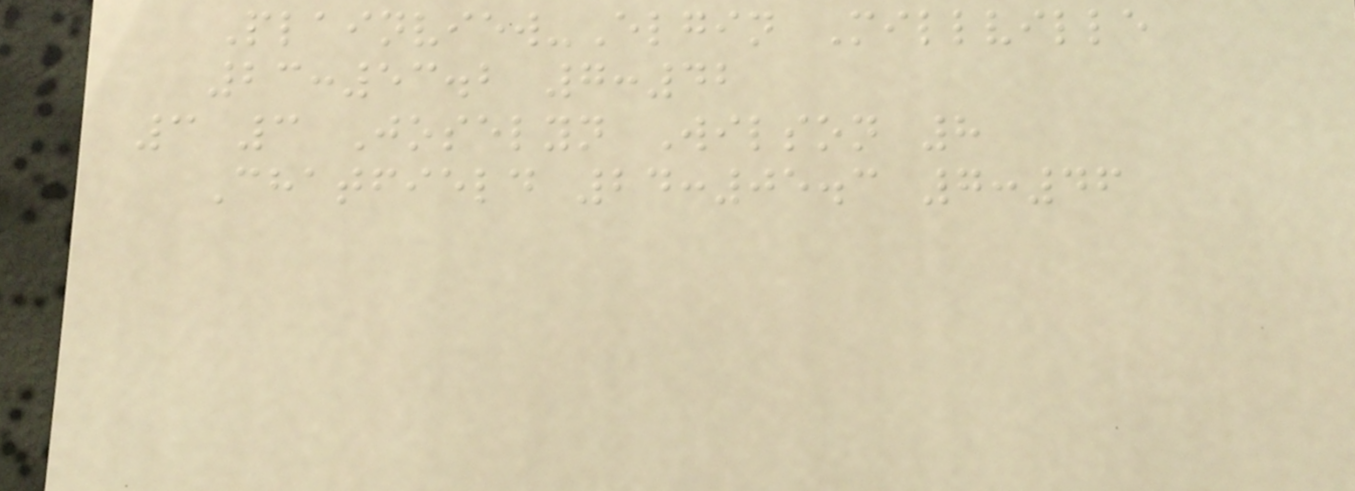Plainview-Elgin Millville
23:53.2 7:42
3 3 Joselyn Wilson 8
Chatfield 24:05.3 7:46
